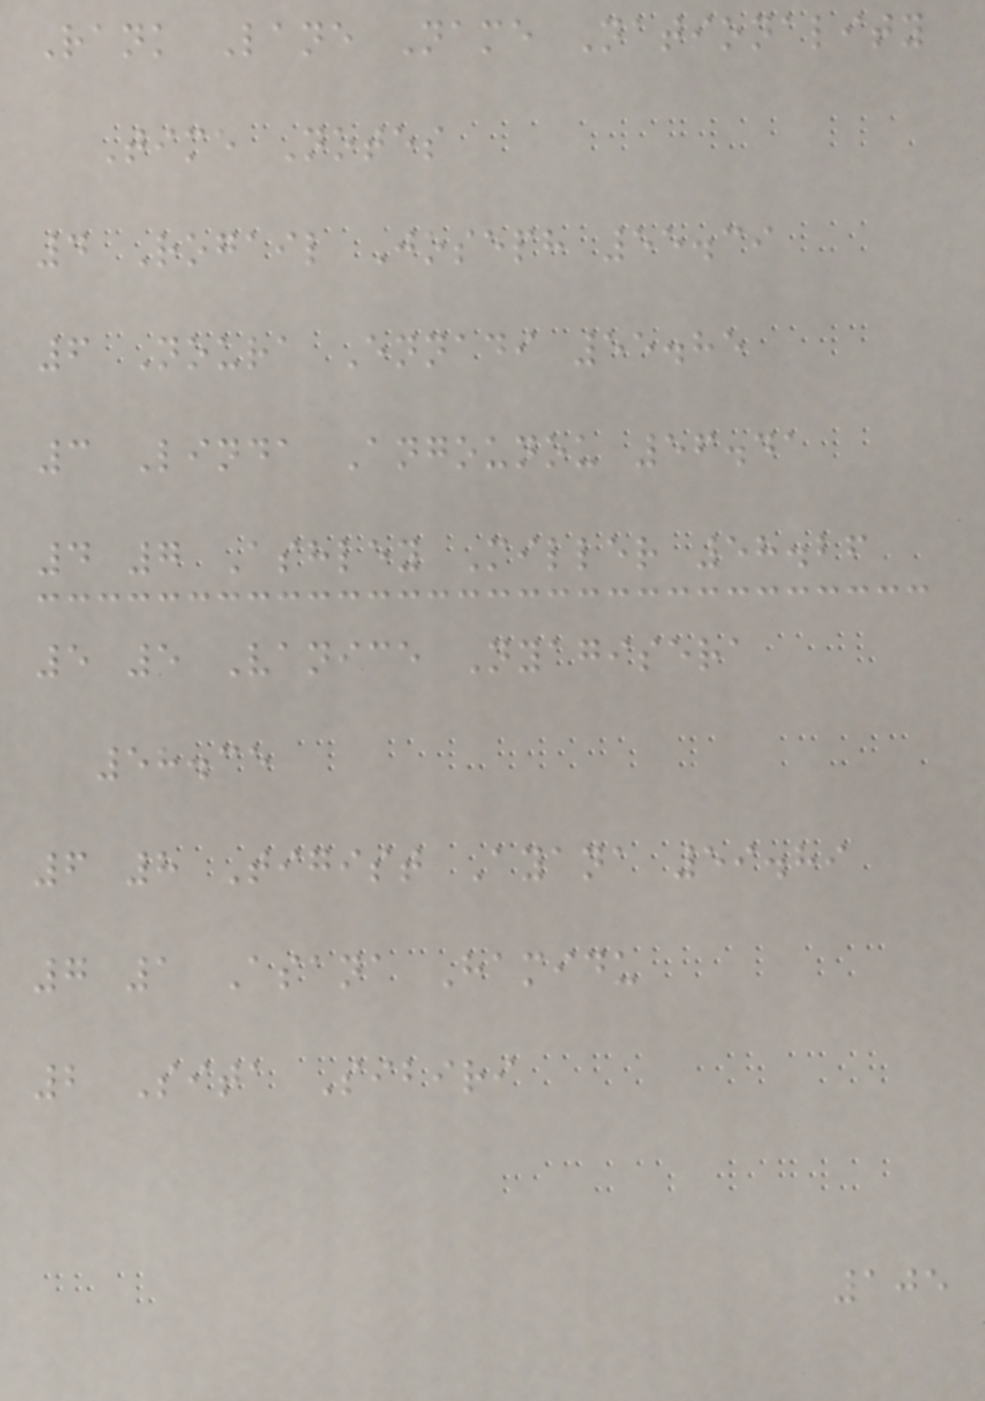Rank Lane Name Nationality
Time Notes
4 Rogail Joseph 55.39
6 Noura Ennadi 55.85
3 Linda Angounou 56.41
4 7 Ashley Miller 58.26
5 5 Vanice Nyagisera
58.35
6 8 Tigist Ayana 59.89
7 1 Asana Hamidu
2 Sita Sibiri
105
